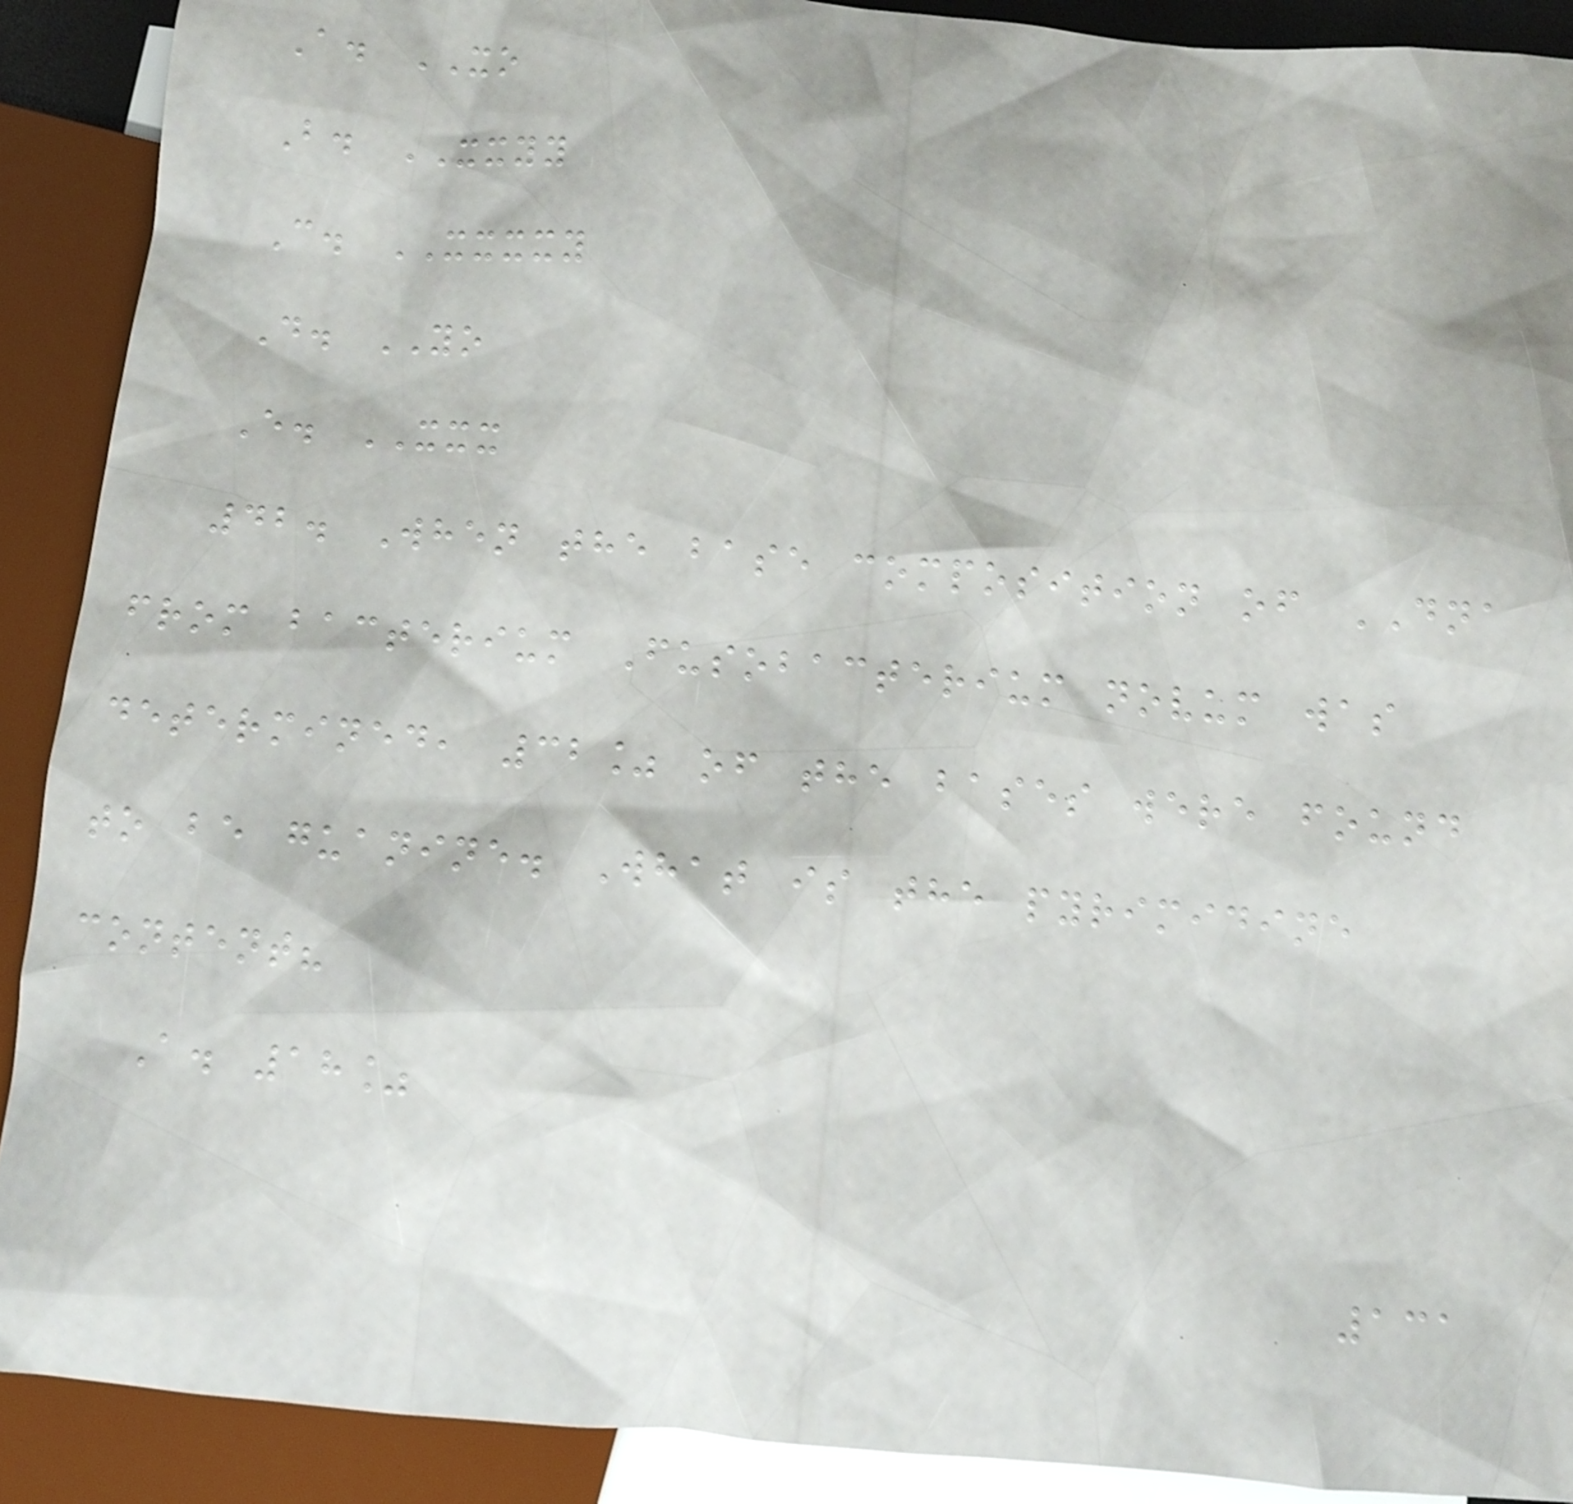A. XO
B. XXYY
C. XXXXY
D. YO
E. XXX
42. When the base composition of DNA
from bacterium Fusobacterium novum was
determined, 32% of the bases were found
to be guanine. What is the pyrimidine
content?
A. 18%
131
